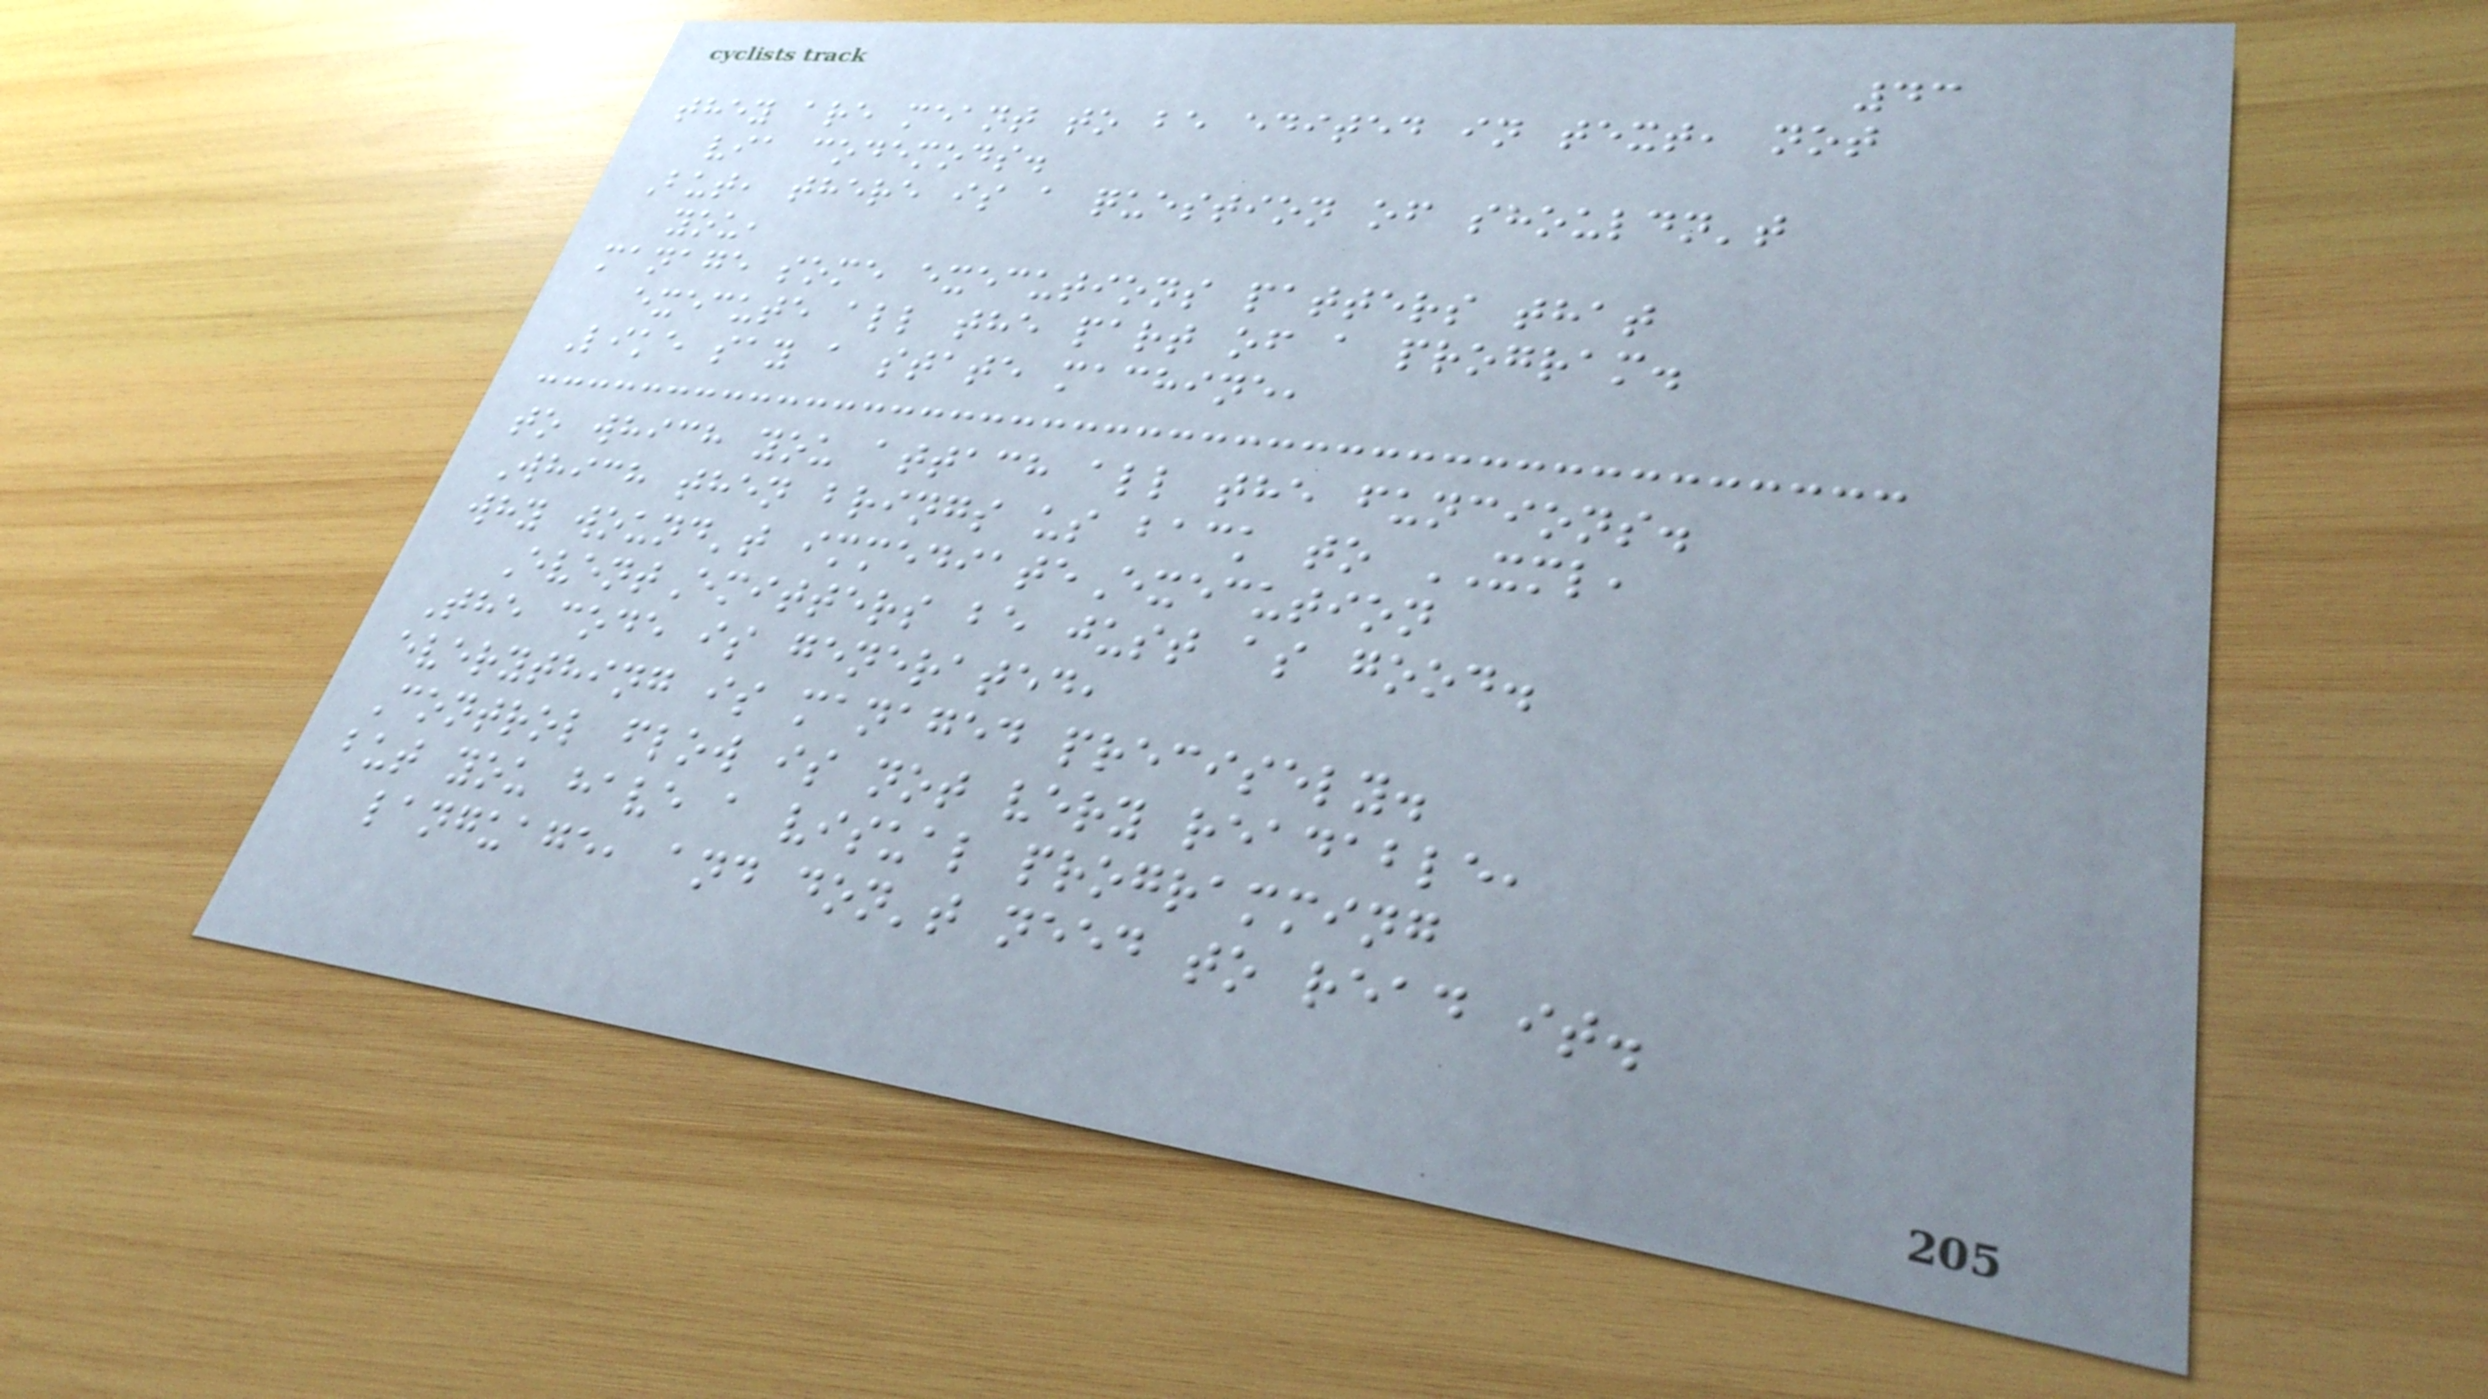43
they are meant to be edited in text, not
via codemods.
But, there is a question of shouldn't
you,
manage some executions patters that
execute all the part of a program.
Like say a state machine,
to which you attach all the funcions.
Which then brings us back to XML,
why wound't immediateExecution
EventEmitters be just as good.
The code is generated,
everything is managed precisely.
Control flow is not very readable,
but you have a visual programming
language, and don't need to read it.
